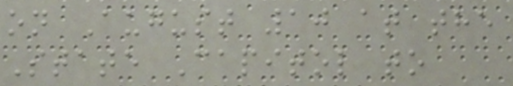on August 10 at the
State Capitol to
